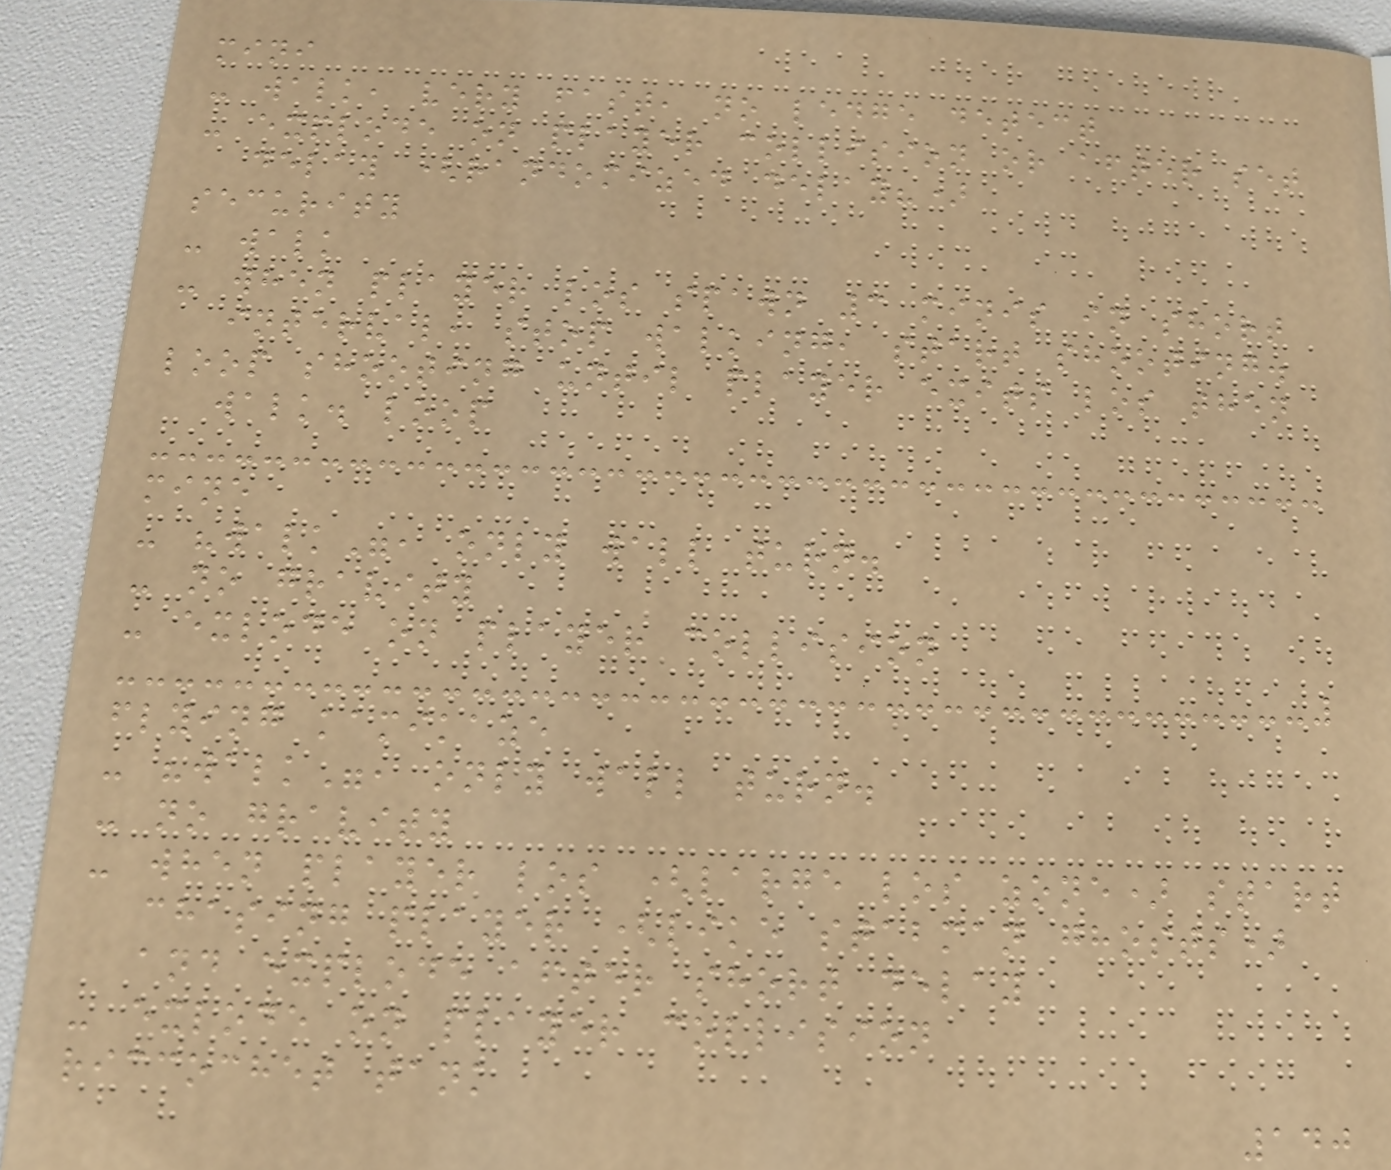mini
- walk, very fast, no ledge detect
- explode on player collision or after set
delay (randomized delay?)
security
- walk
- when player los spawn 3 minis in short
interval, stop walking, start shooting.
loop shooting until player exits los then
walk. loop
mine
- "walk", only wall turn.
- no gravity
- exlode on player collision
flying kamikaze
- "walk", only wall turn.
- no gravity
- when player los (large los zone) start
chasing player (like stabman ghosts)
and explode after short delay
- exlode on player collision
riccochet tank
140
